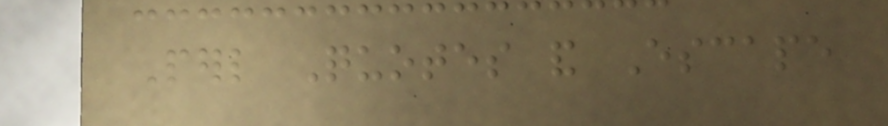Perl Quotes and Escape
